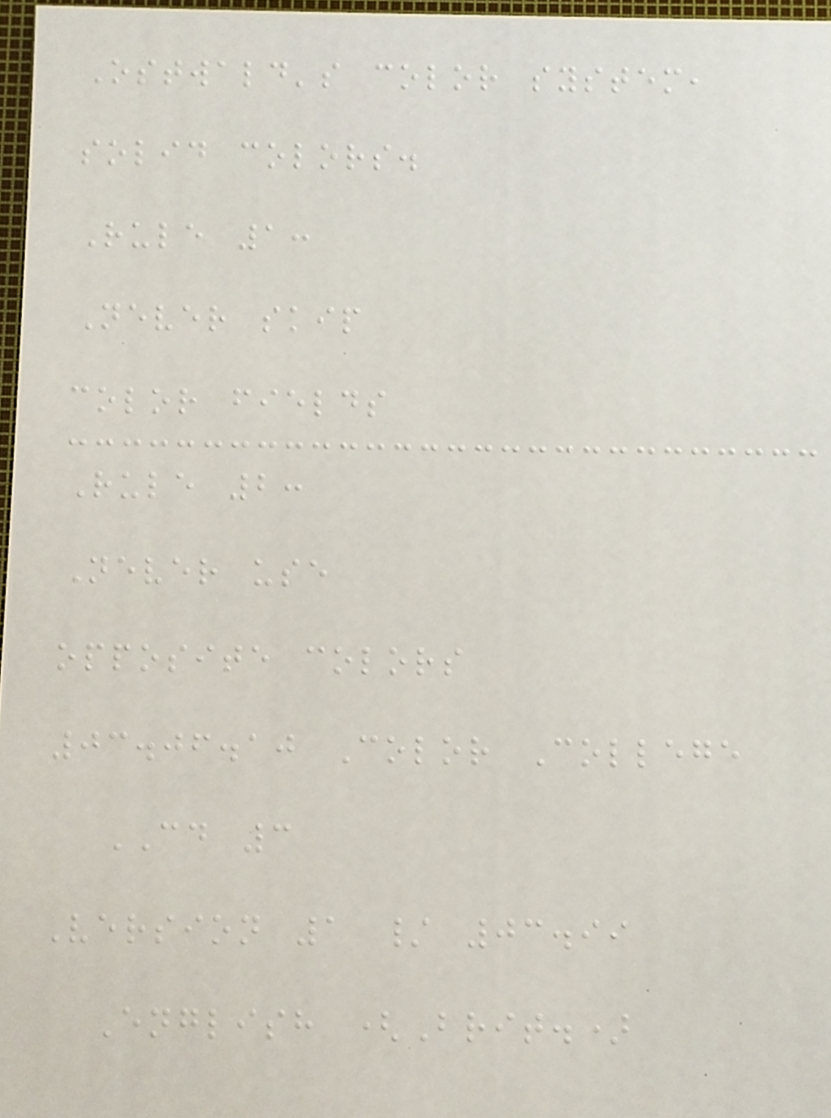Ostwald's color system,
solid colors.
Rule 1:
Never skip
color fields
Rule 2:
Never use
opposite colors
03.06.10 Color College
CD 3
Version 1 / 03.99
English (Brit.)
